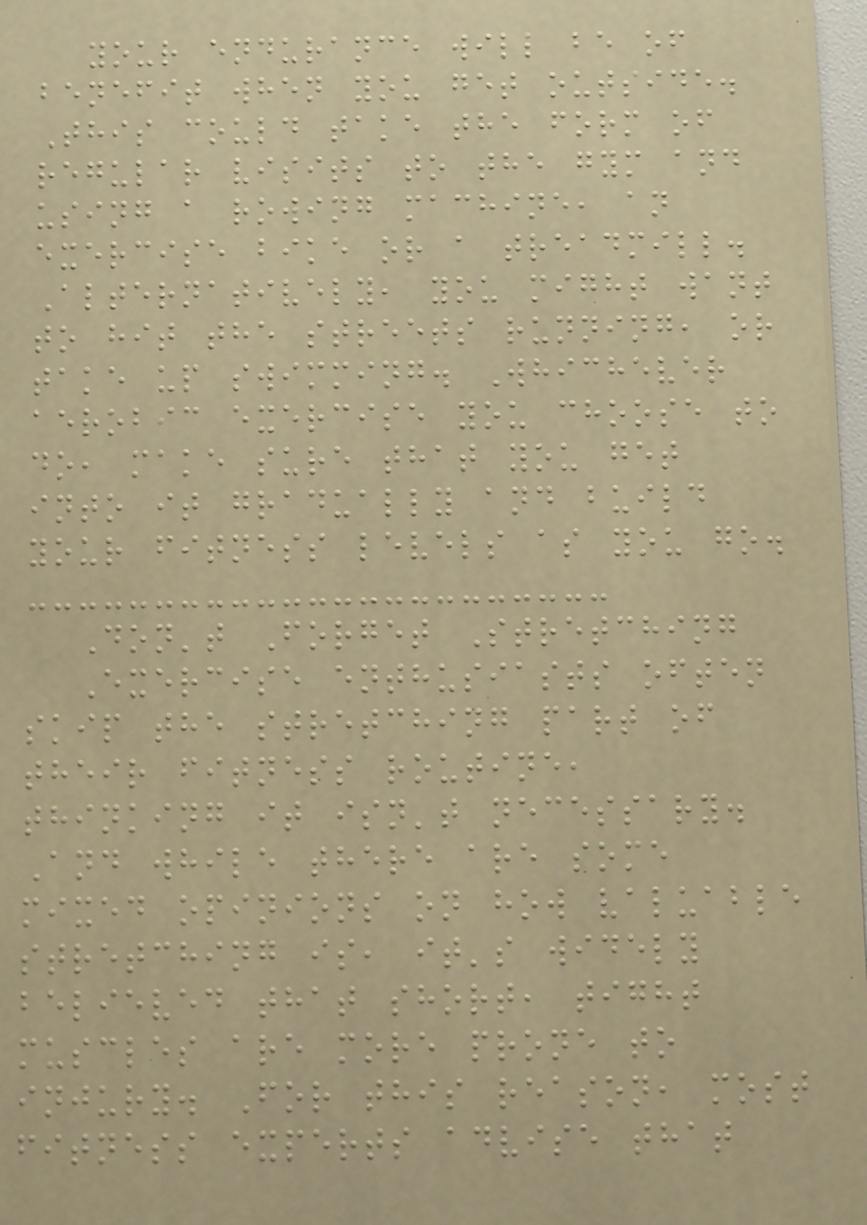your endurance will be of
benefit when you get outside.
This could take the form of
regular visits to the gym and
using a rowing machine, an
exercise bike or a treadmill.
Alternatively, you might want
to hit the streets running, or
take up swimming. Whichever
aerobic exercise you choose to
do, make sure that you get
into it gradually and build
your fitness levels as you go.
Don't Forget Stretching
Exercise enthusiasts often
skip the stretching part of
their fitness routine,
thinking it isn't necessary.
And while there are some
mixed opinions on how valuable
stretching is, it's widely
believed that short, tight
muscles are more prone to
injury. For this reason, most
fitness experts advise that
